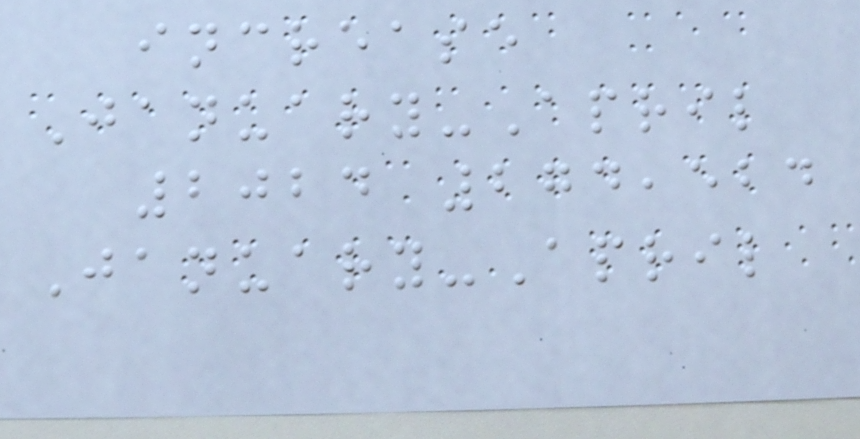increase
January-April
2024 274,524
January-April
